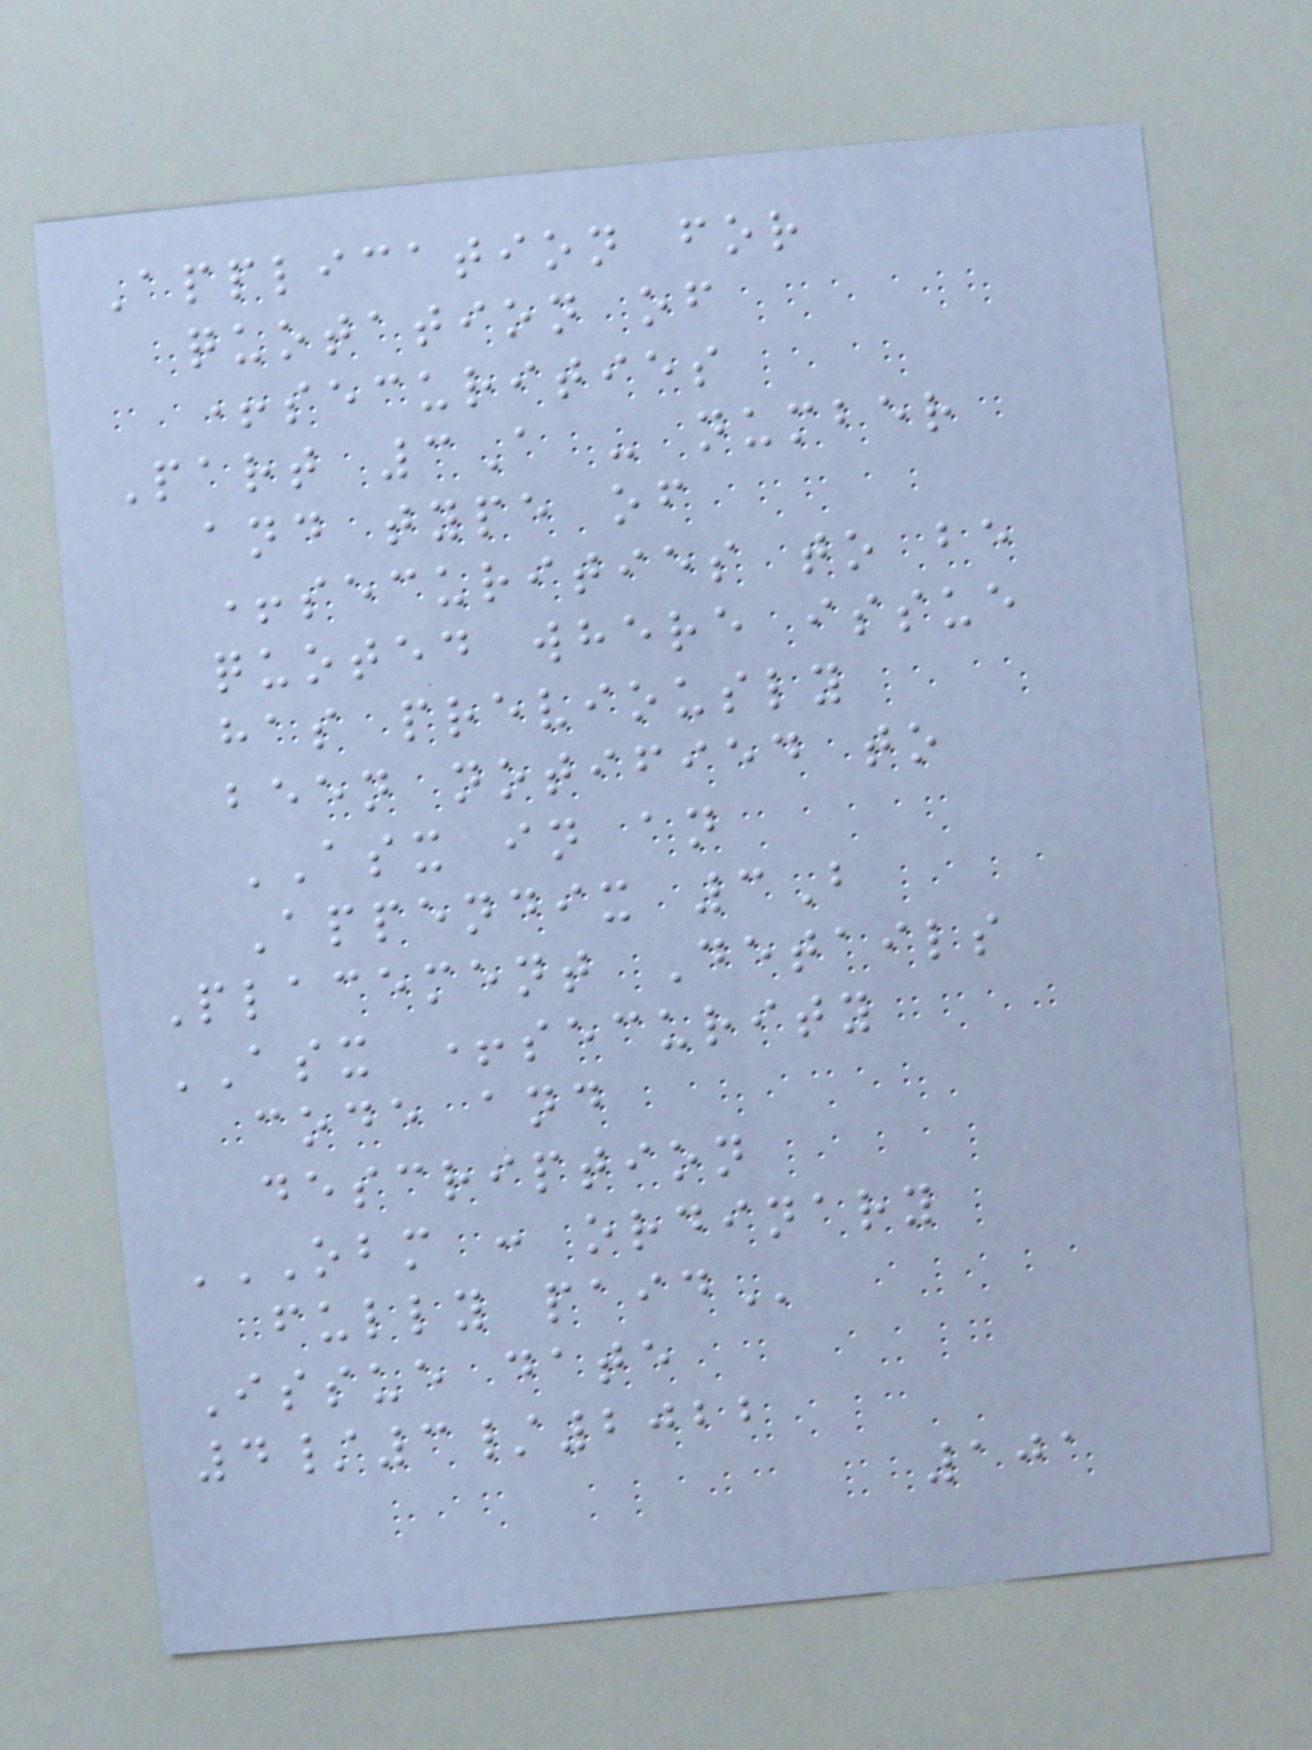Application for
quotation of
+securities
Part 3A - number
and type of
+securities to be
quoted where issue
has previously
been notified to
ASX in an
Appendix 3B
Placement Details
ASX +security
code and
description
OBM : ORDINARY
FULLY PAID
Issue date
4/3/2022
101
